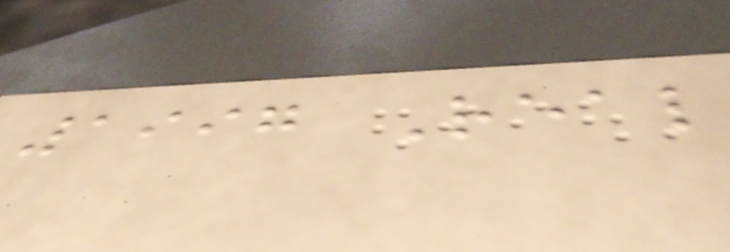1997 Real
